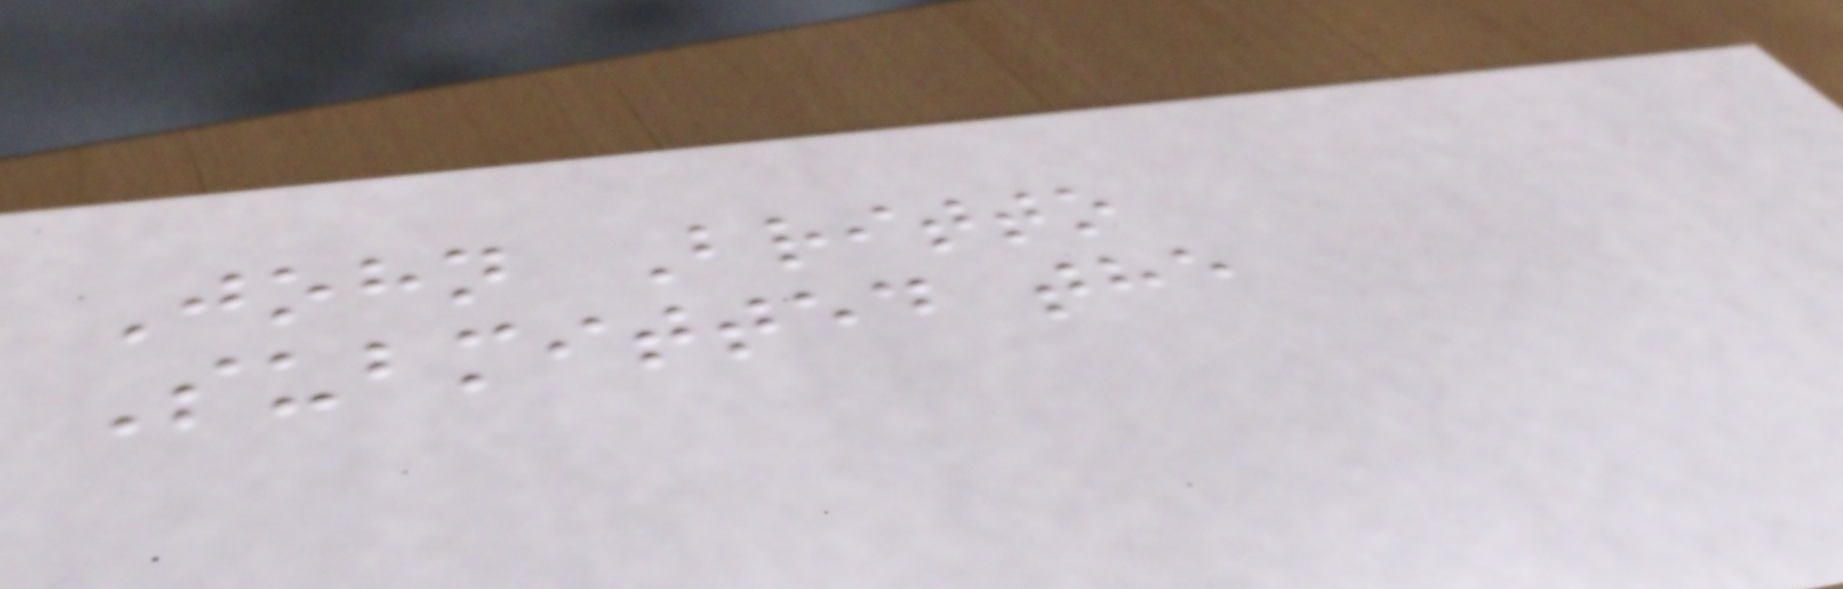John Britto
Submitted the
